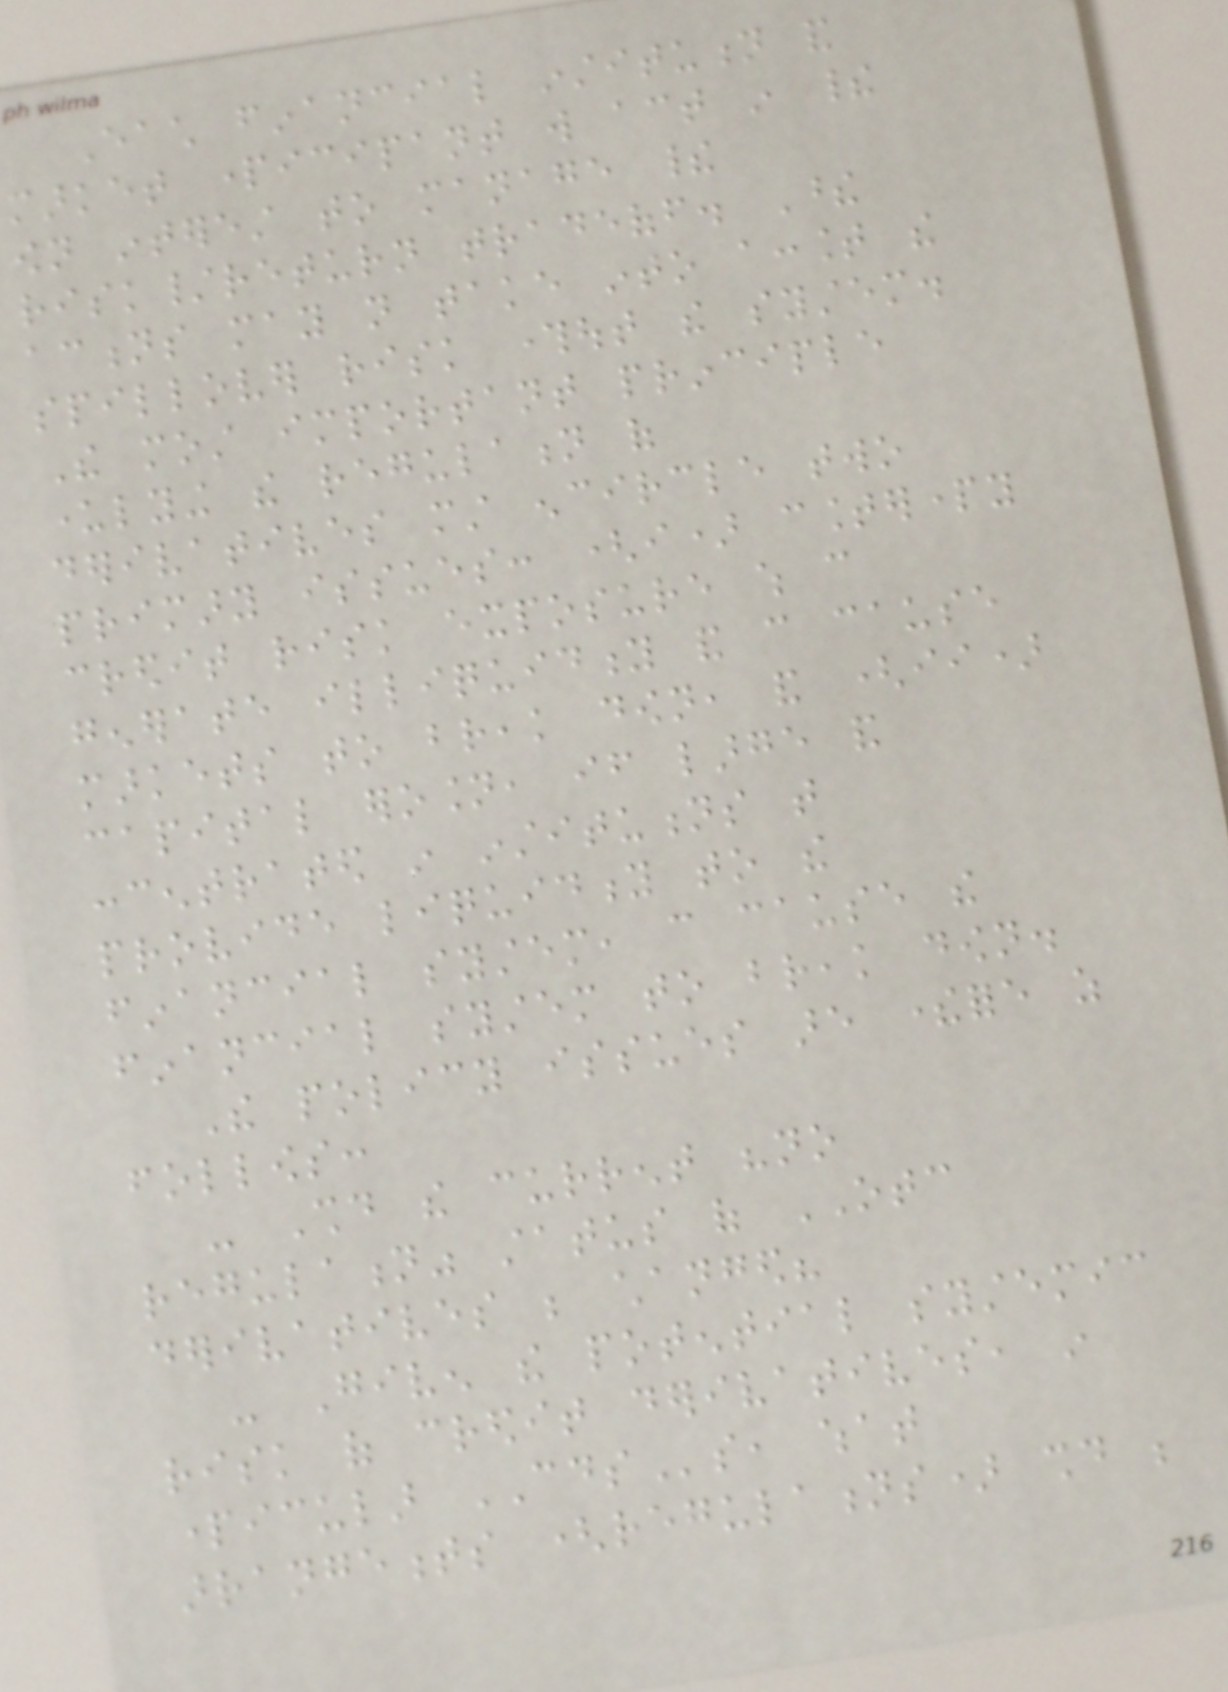Each financial institution and
market participant will act in their
own interest to manage their
risk/return tradeoff. These
actions may not take into account the
spillover risk throughout the system.
The most important principle
underlying the regulation of
derivatives must encircle two
primary issues: (i) counterparty
credit risk exposure which can
generate illiquidity and can cause
markets to break down, and (ii)
capital erosion, if large and
concentrated in institutions that
provide liquidity to the
financial system, can cause the
financial system to break down.
The policy issues are therefore as
follows:
- Should the current "no
regulation" status of OTC
derivatives be changed?
- Given the potential systemic
risk of credit derivatives, in
particular CDSs, what
arrangements (regulations) should be
